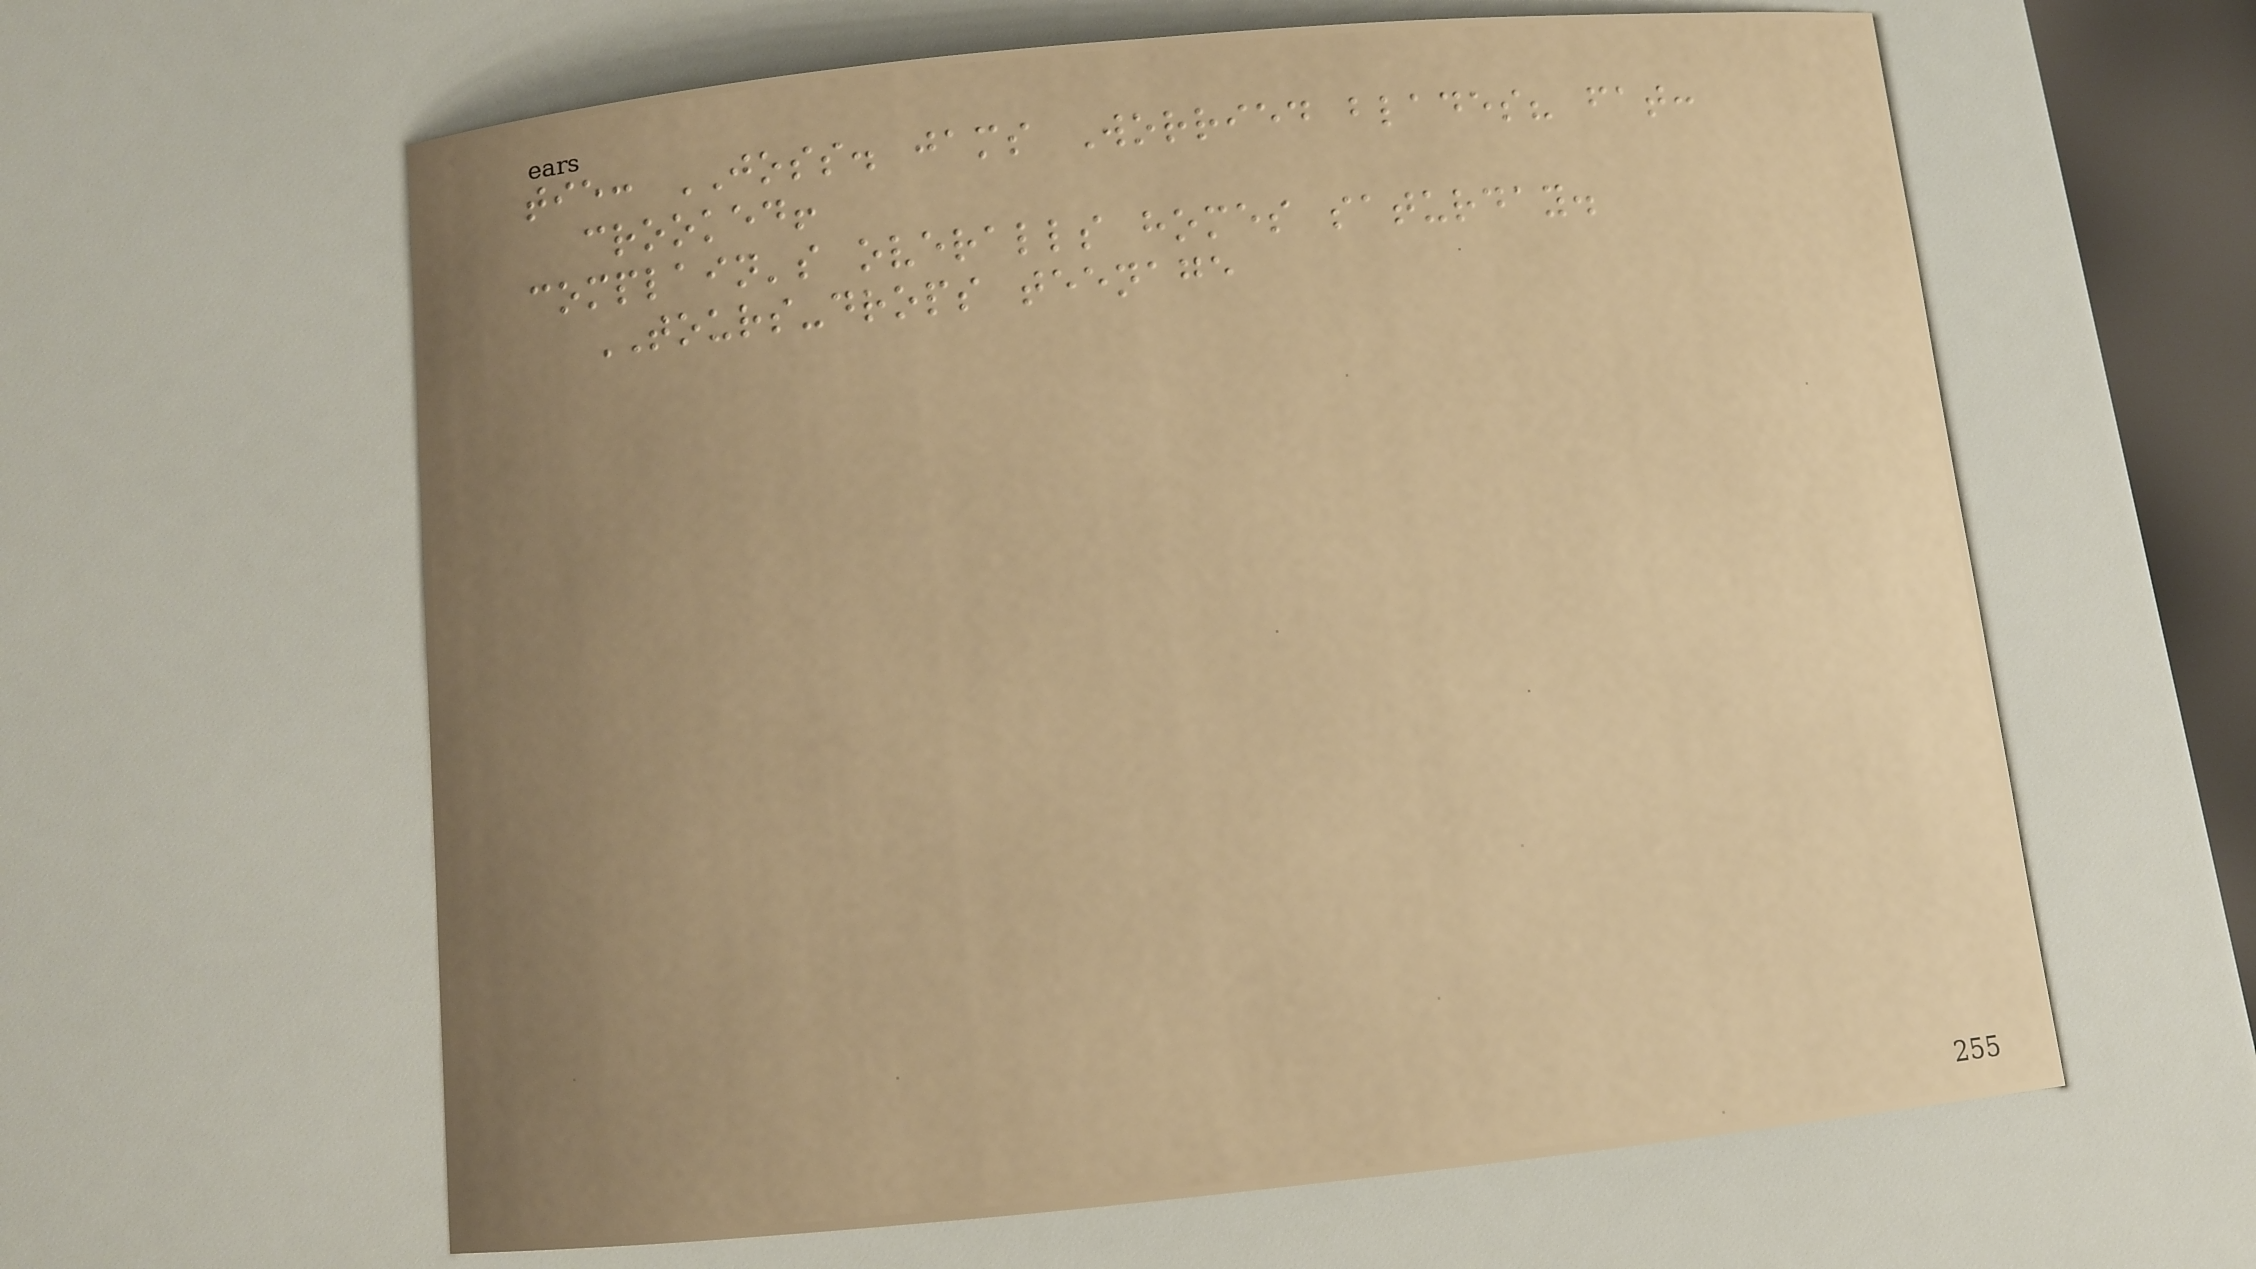tie: JOSS. jams Worried blades? fat:
crooked!
complain's overalls homes saturday.
TOURS-drops teenage
